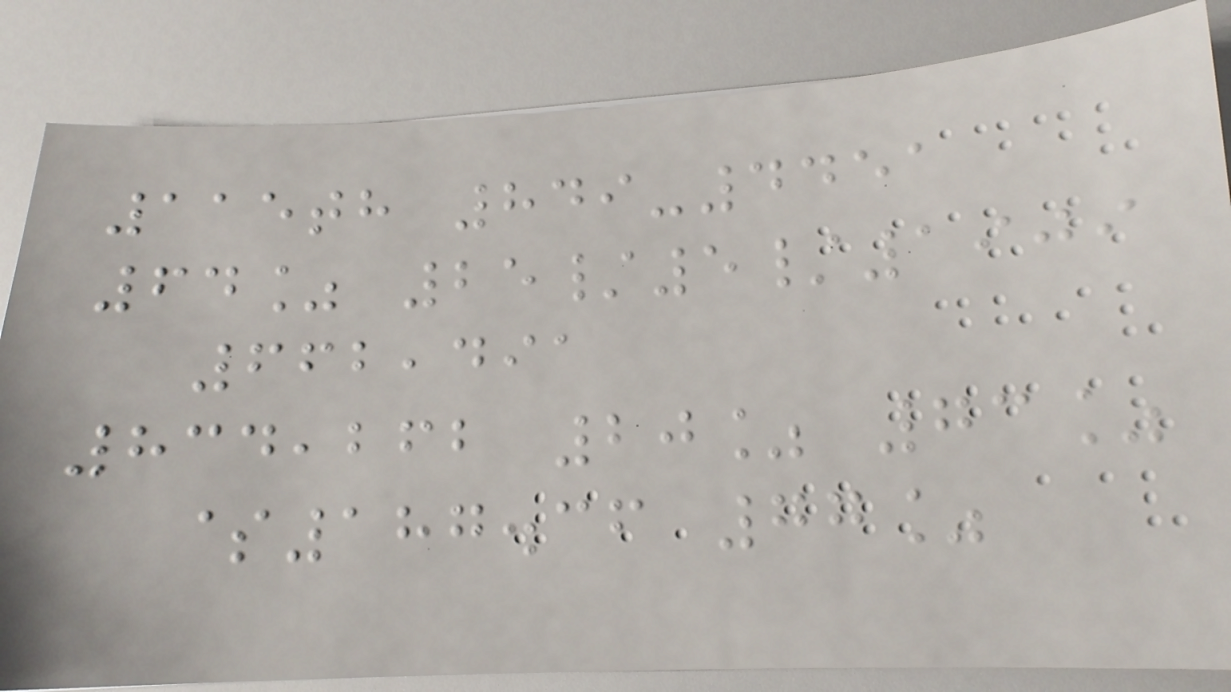115th 849-4451
64% 25/5/1909
662,491
834,262 20% 73%
$187.36 77%
